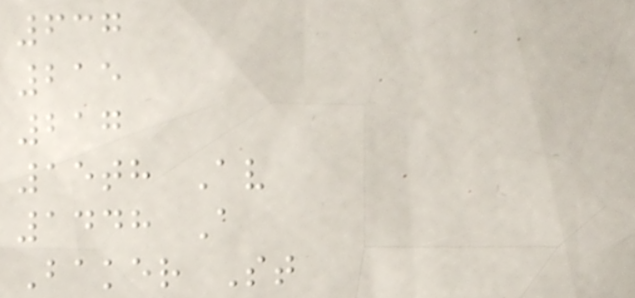637
215
217
15th Av
1448 A
Baker St
